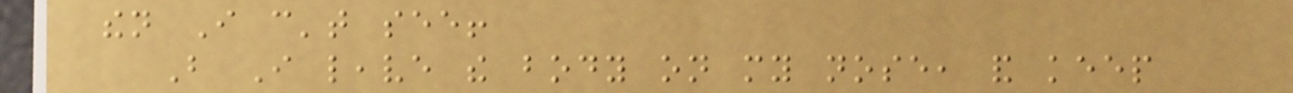then I can't see!
But I leave the body on my nose, and keep
